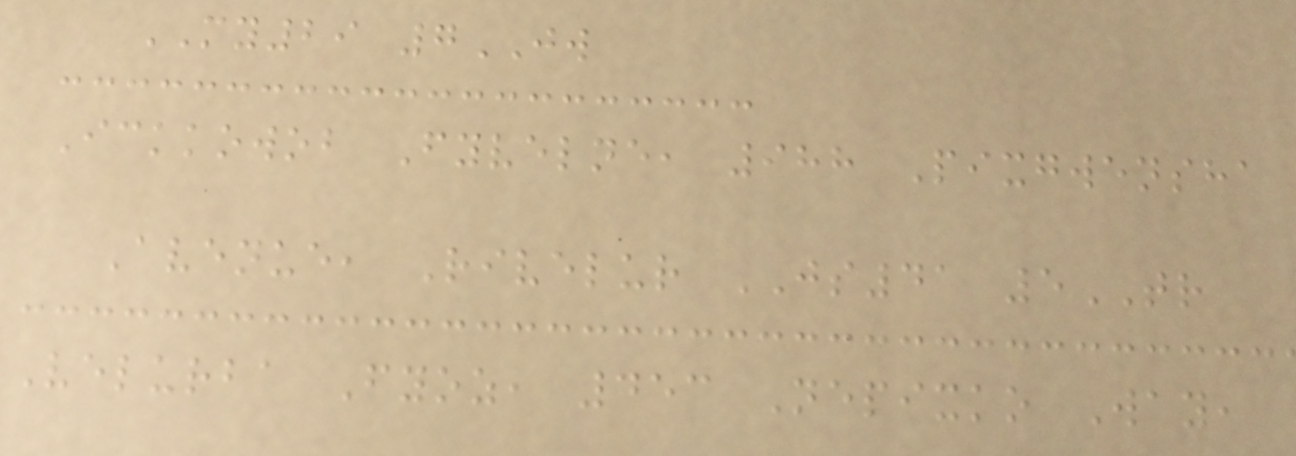MY29 7JW
Ickkowob Fyvelne, 988 Pixgwensha
Avenue, Rivelur JS41 5TR
Velurba Fyoz, 453 Nepixko Way,
